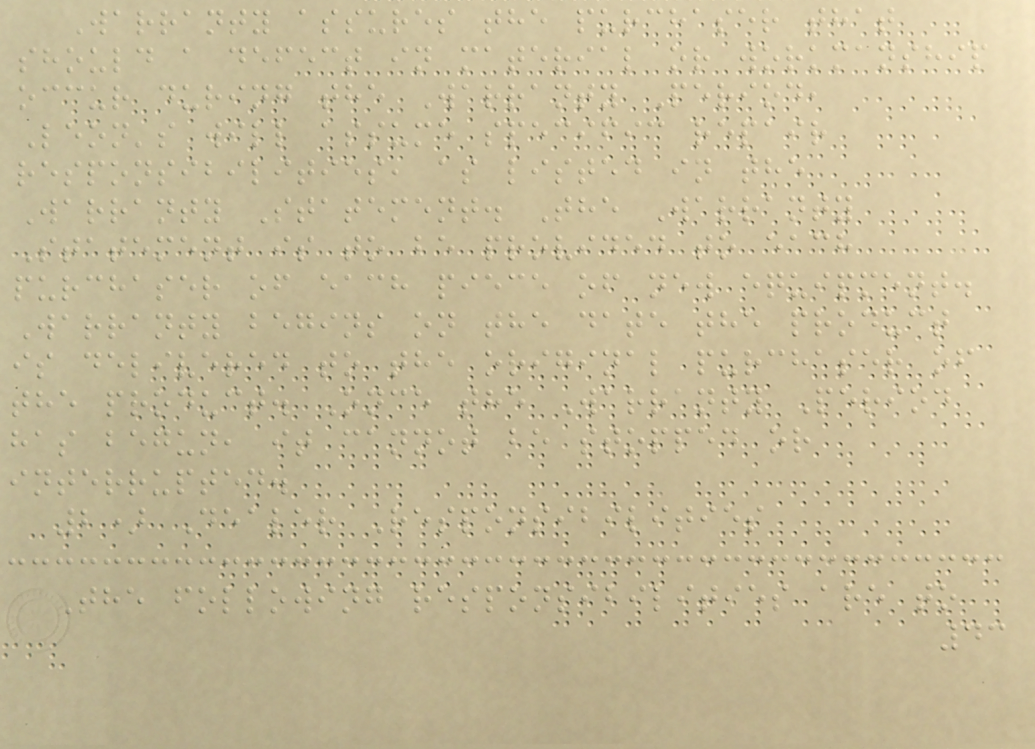Warranty assures the purchaser that
should a defect in material or workmanship
occur during the Warranty Period,
Leon's will assume specific repair
responsibilities, as listed in the
Warranty Statement. The Warranty
Statement is to be provided to each
purchaser of each piece of new equipment.
Warranty begins on the date the product
is delivered to the original purchaser of
the product. Once the Warranty Period
has begun, it cannot be stopped or
interrupted.
2) Dealer Responsibilities
The following responsibilities are to
43
